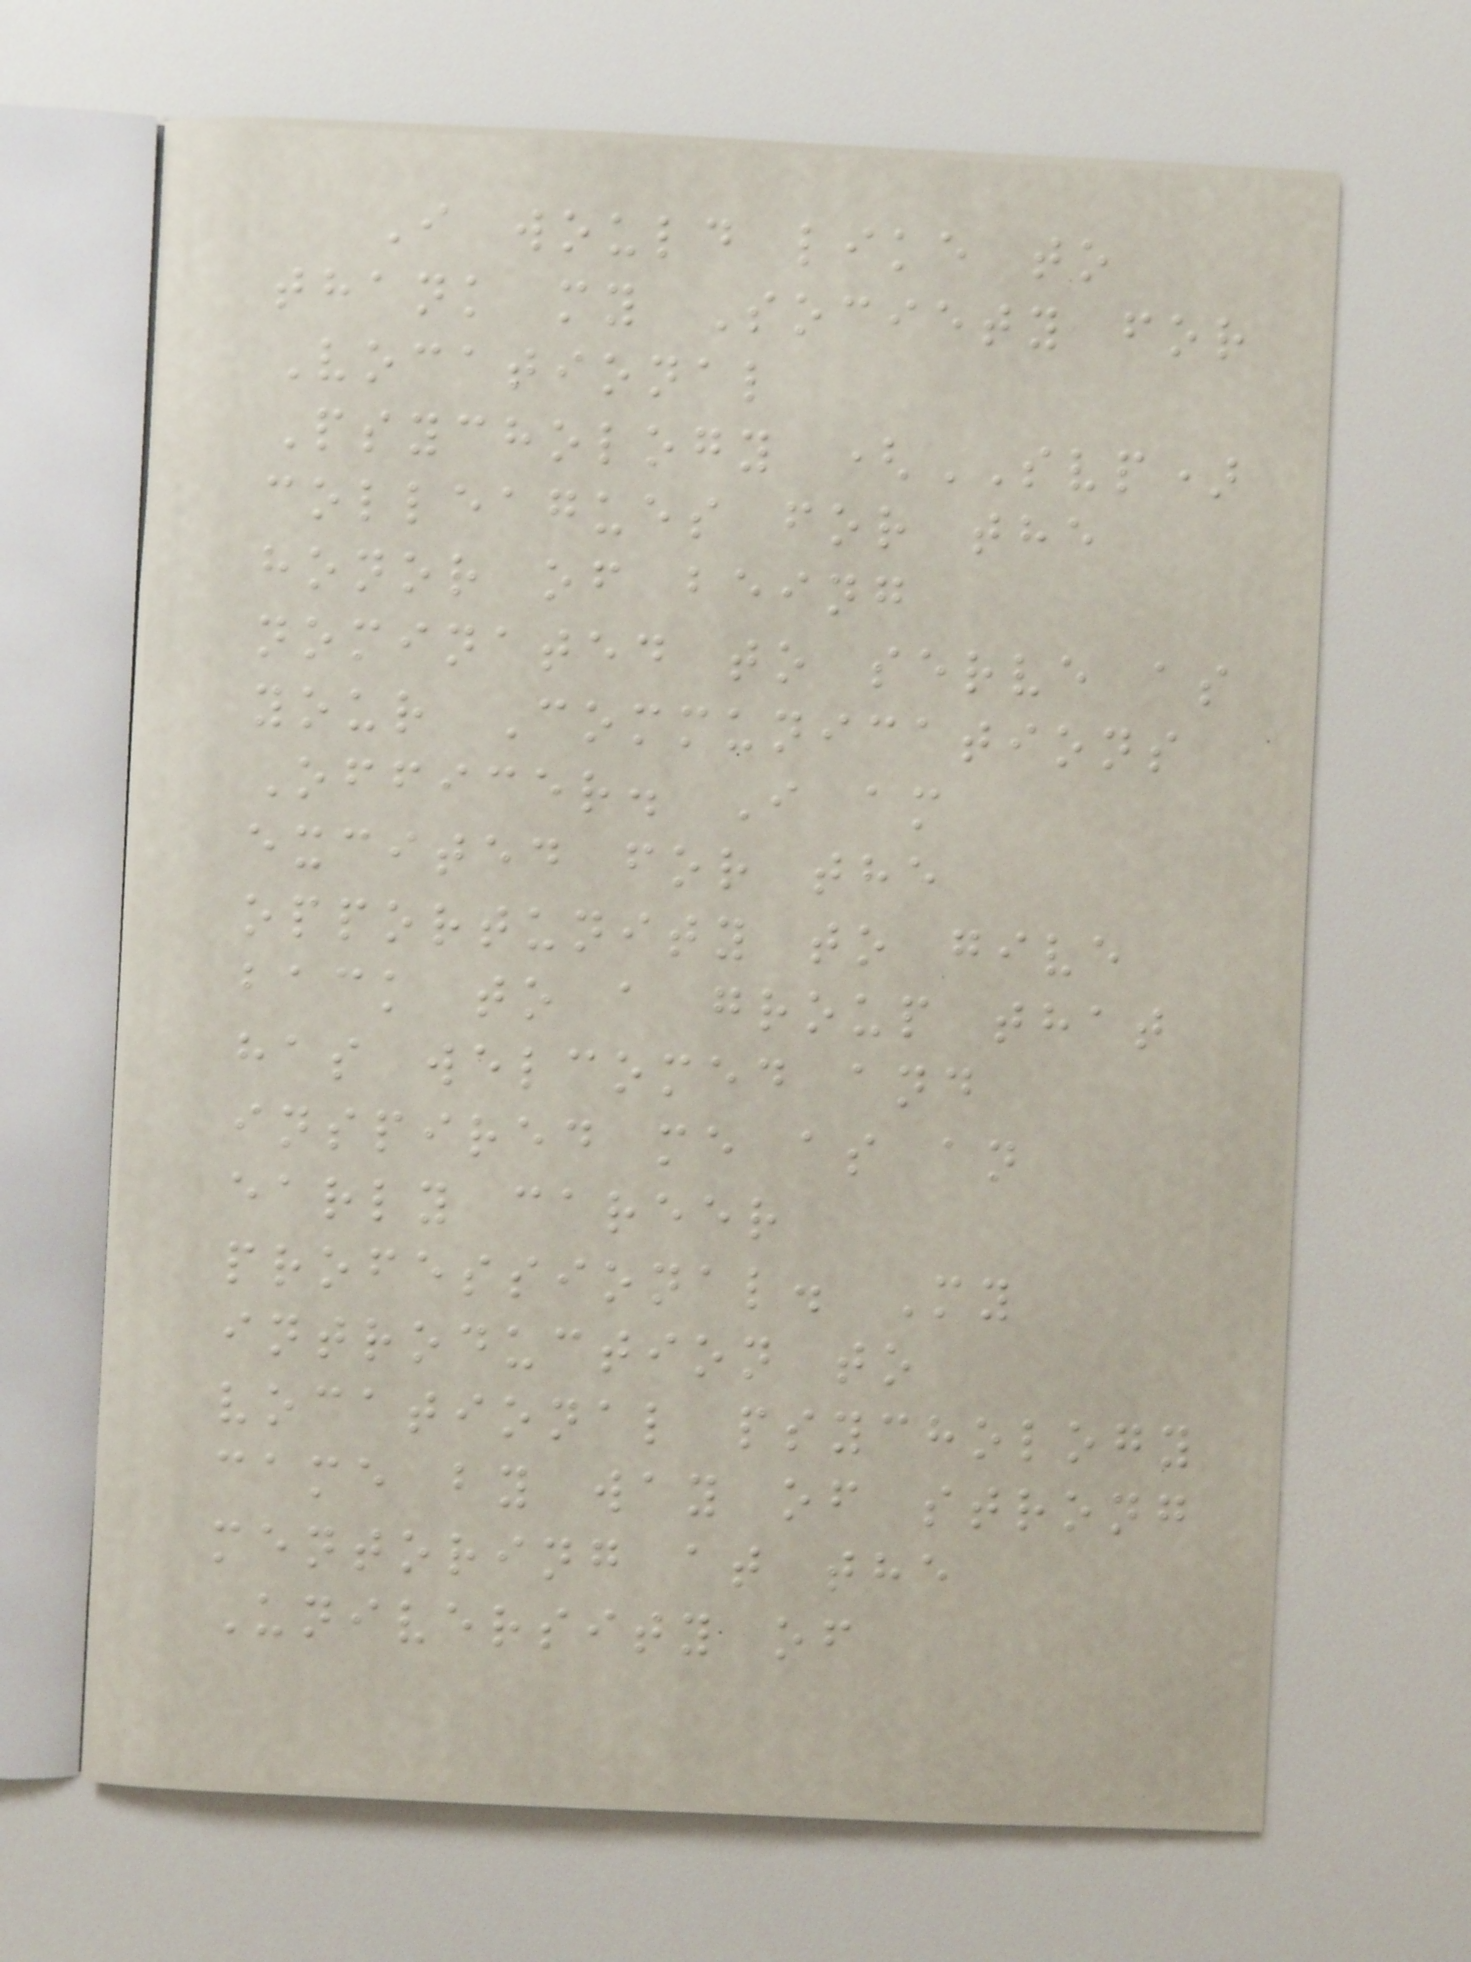I would like to
thank my Society for
Vocational
Psychology (SVP)
colleagues for the
honor of being
nominated to serve as
your Communications
Officer. I am
excited for the
opportunity to give
back to a group that
has welcomed and
inspired me as an
early career
professional. My
introduction to
vocational psychology
came by way of strong
mentoring at the
University of
